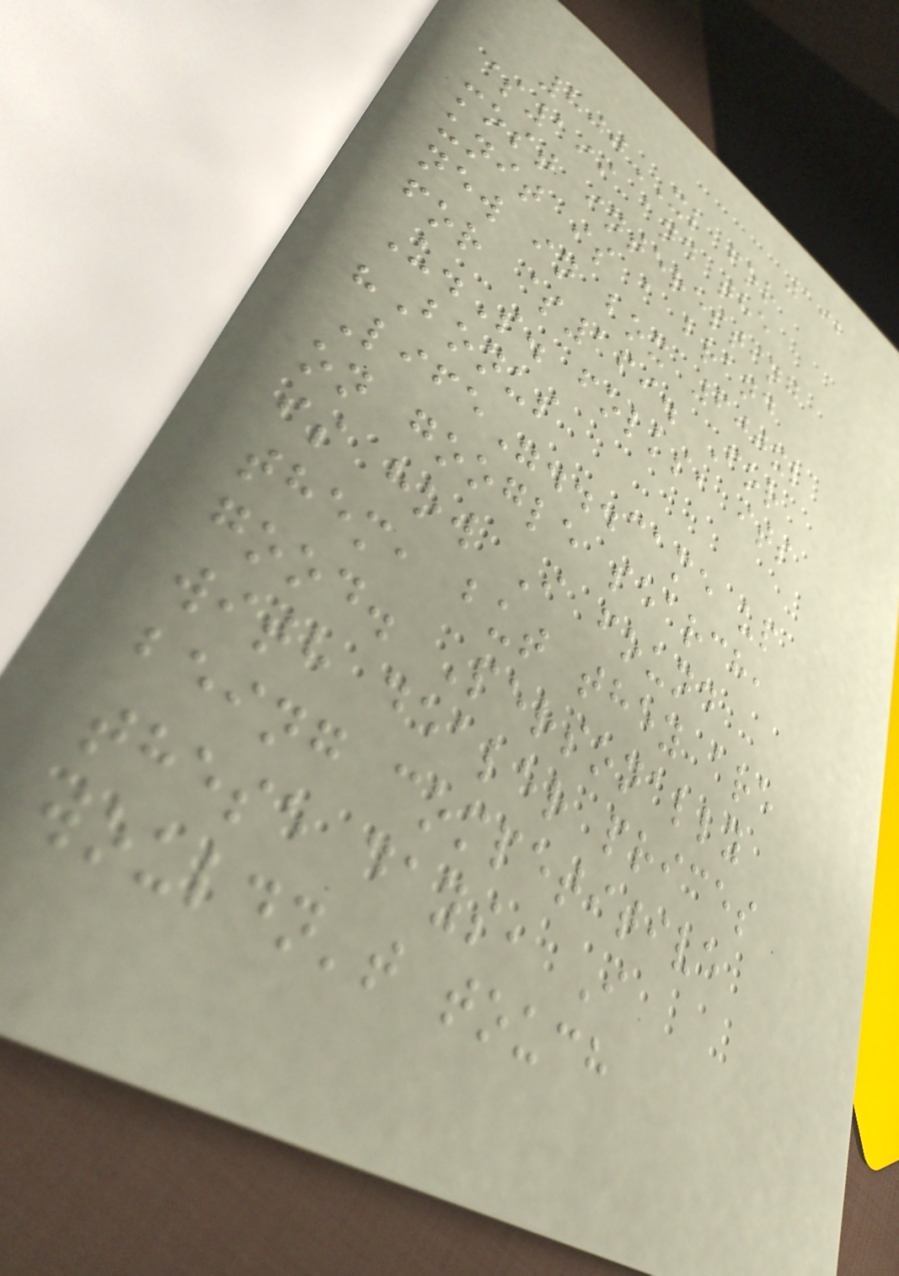192
800XL for
$199 and the
most interesting
unit is a brand
new in box 600xl
for $169. For
U.S. folks, its
"Bonus
Life"...came up
on google search,
is how I found
them, but they are
good. Personally
with dealer prices
being competitive
these days, I
wouldn't touch
